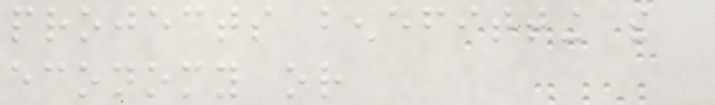projects benefitting the
economy or
